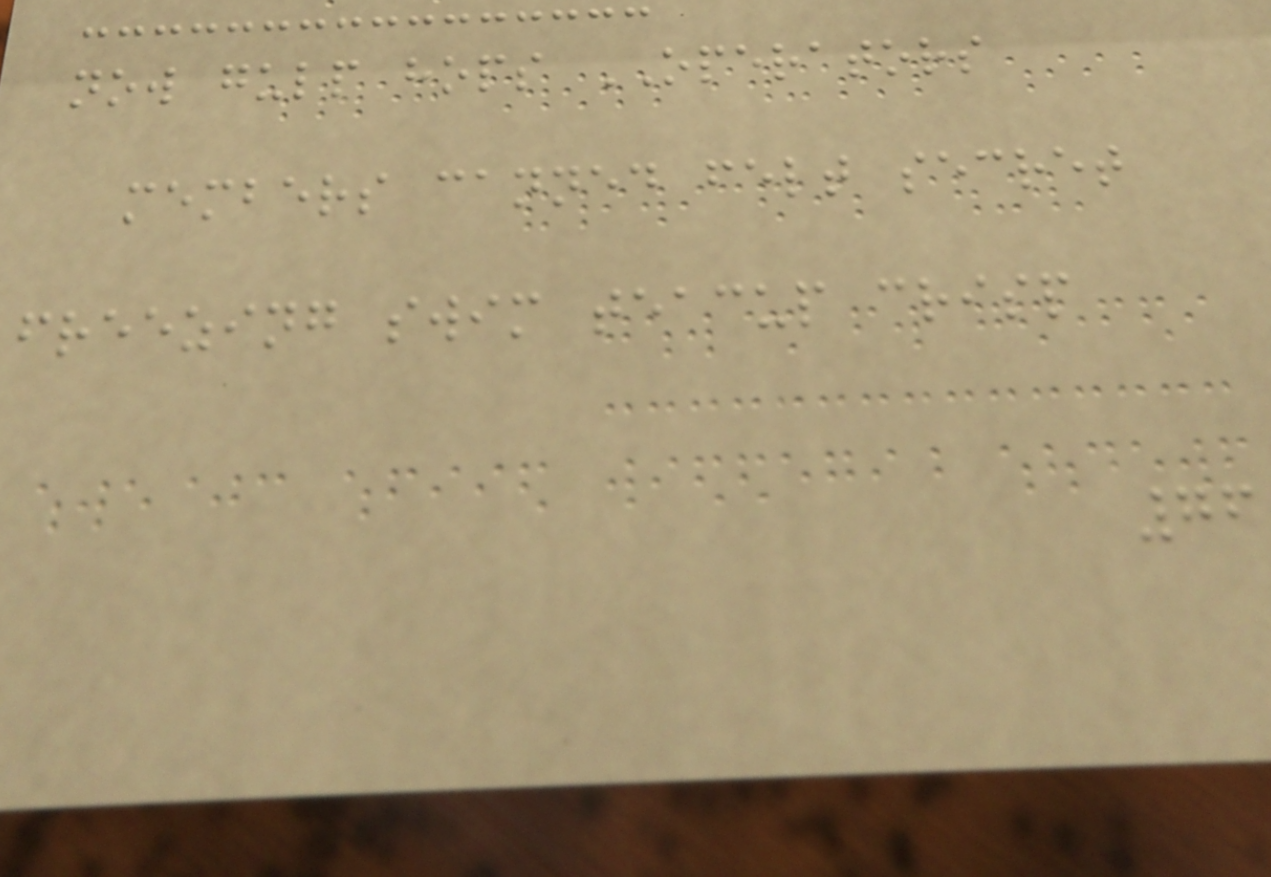now gulp hops OPERATORS
members canned felt secret
freezing swim teacup crisp
76
